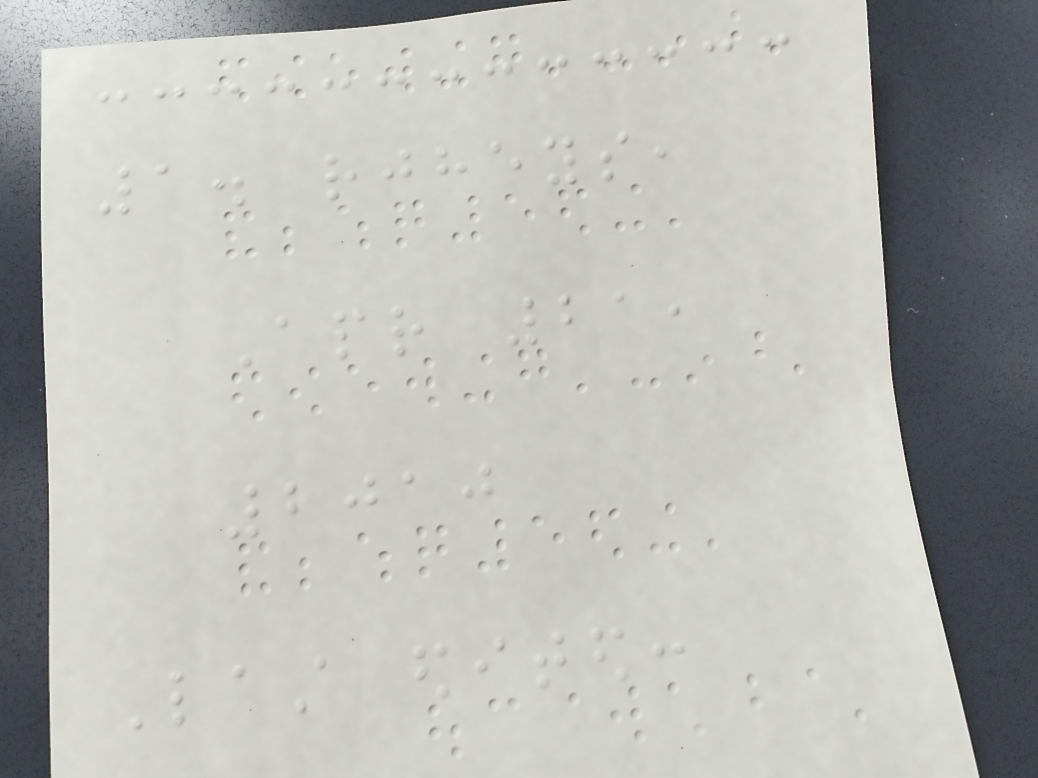1. rjheys,
Apr 21,
2010
Last edited:
